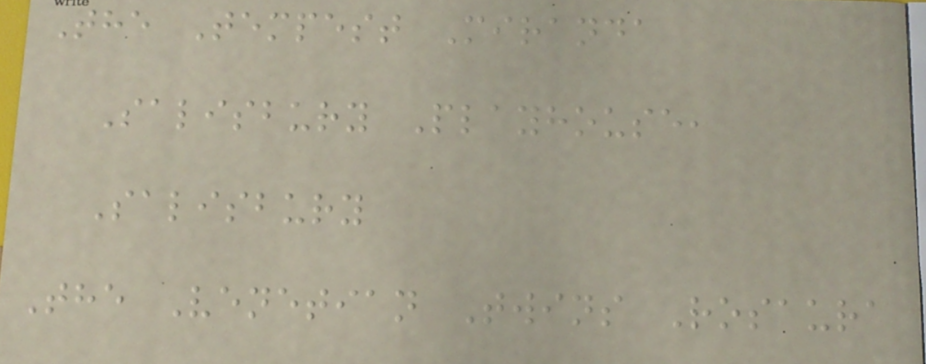The Tempest Miranda
Salisbury Playhouse,
Salisbury
The Venetian Twins Rosaura
